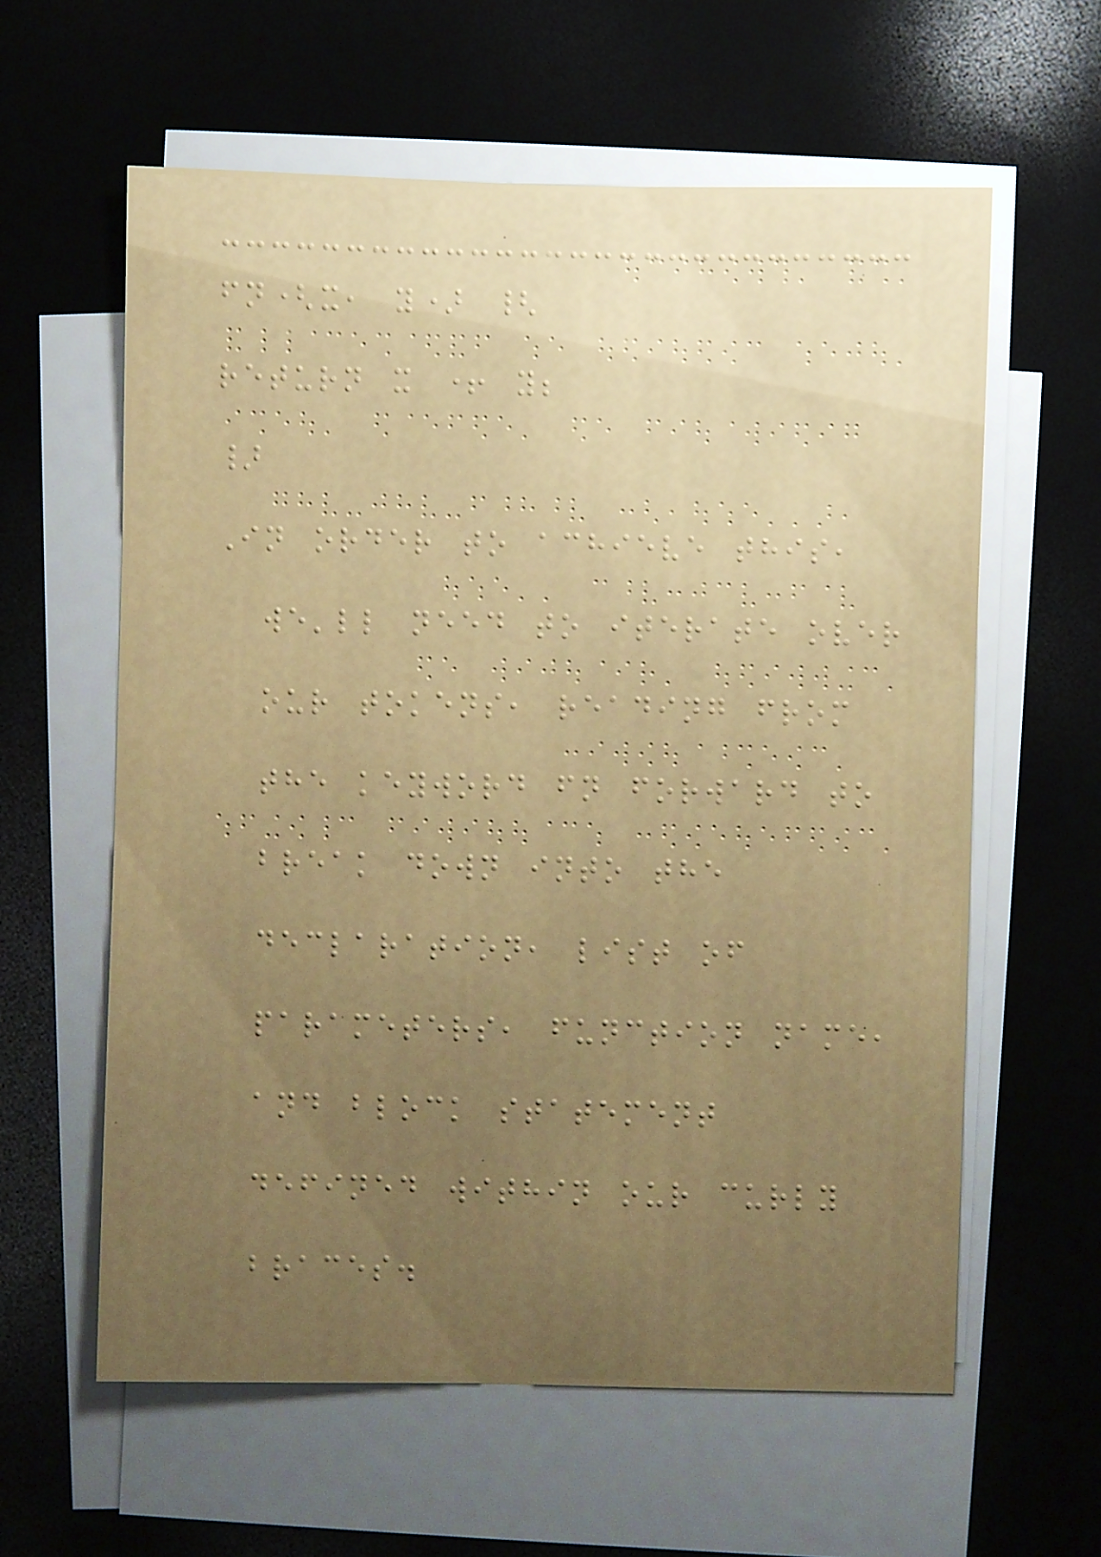fn(x, y) {
return x + y;
}
In order to achieve this,
we'll need to iterate over
our tokens, reading from
the keyword fn forward to
break down into the
declaration, list of
parameters, function name,
and block statement
defined within our curly
braces.
